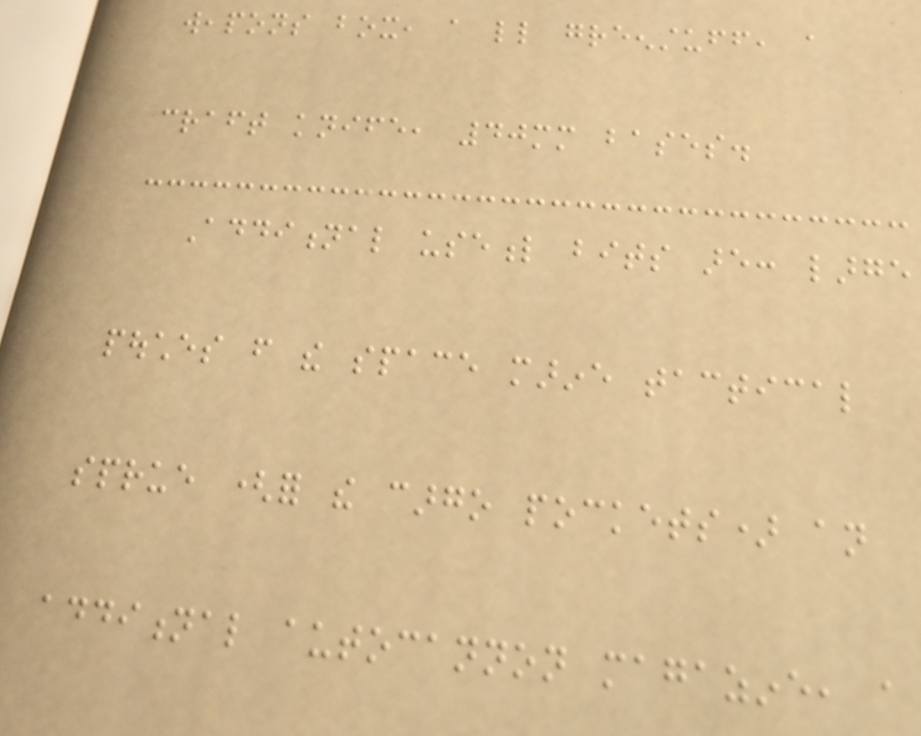weapons box, a little greenstuff, a
craft knife, 40mm bases.
Additional useful bits are: large
pouches from the space marine tactical
sprue (for the cargo pockets) an
additional autocannon magazine, a
